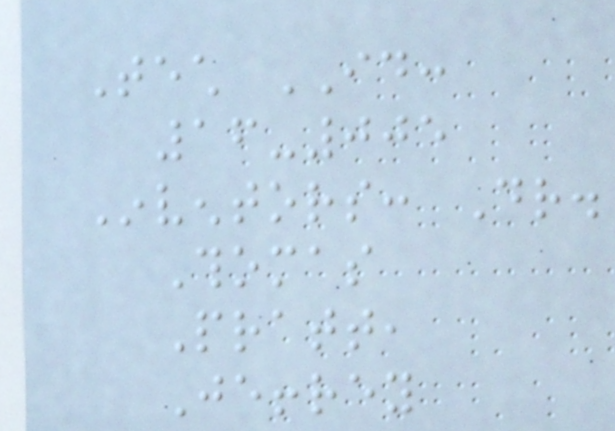Tech ID:
16-005
Inventors: Dr.
Thomas
Pratt,
Jeffrey
